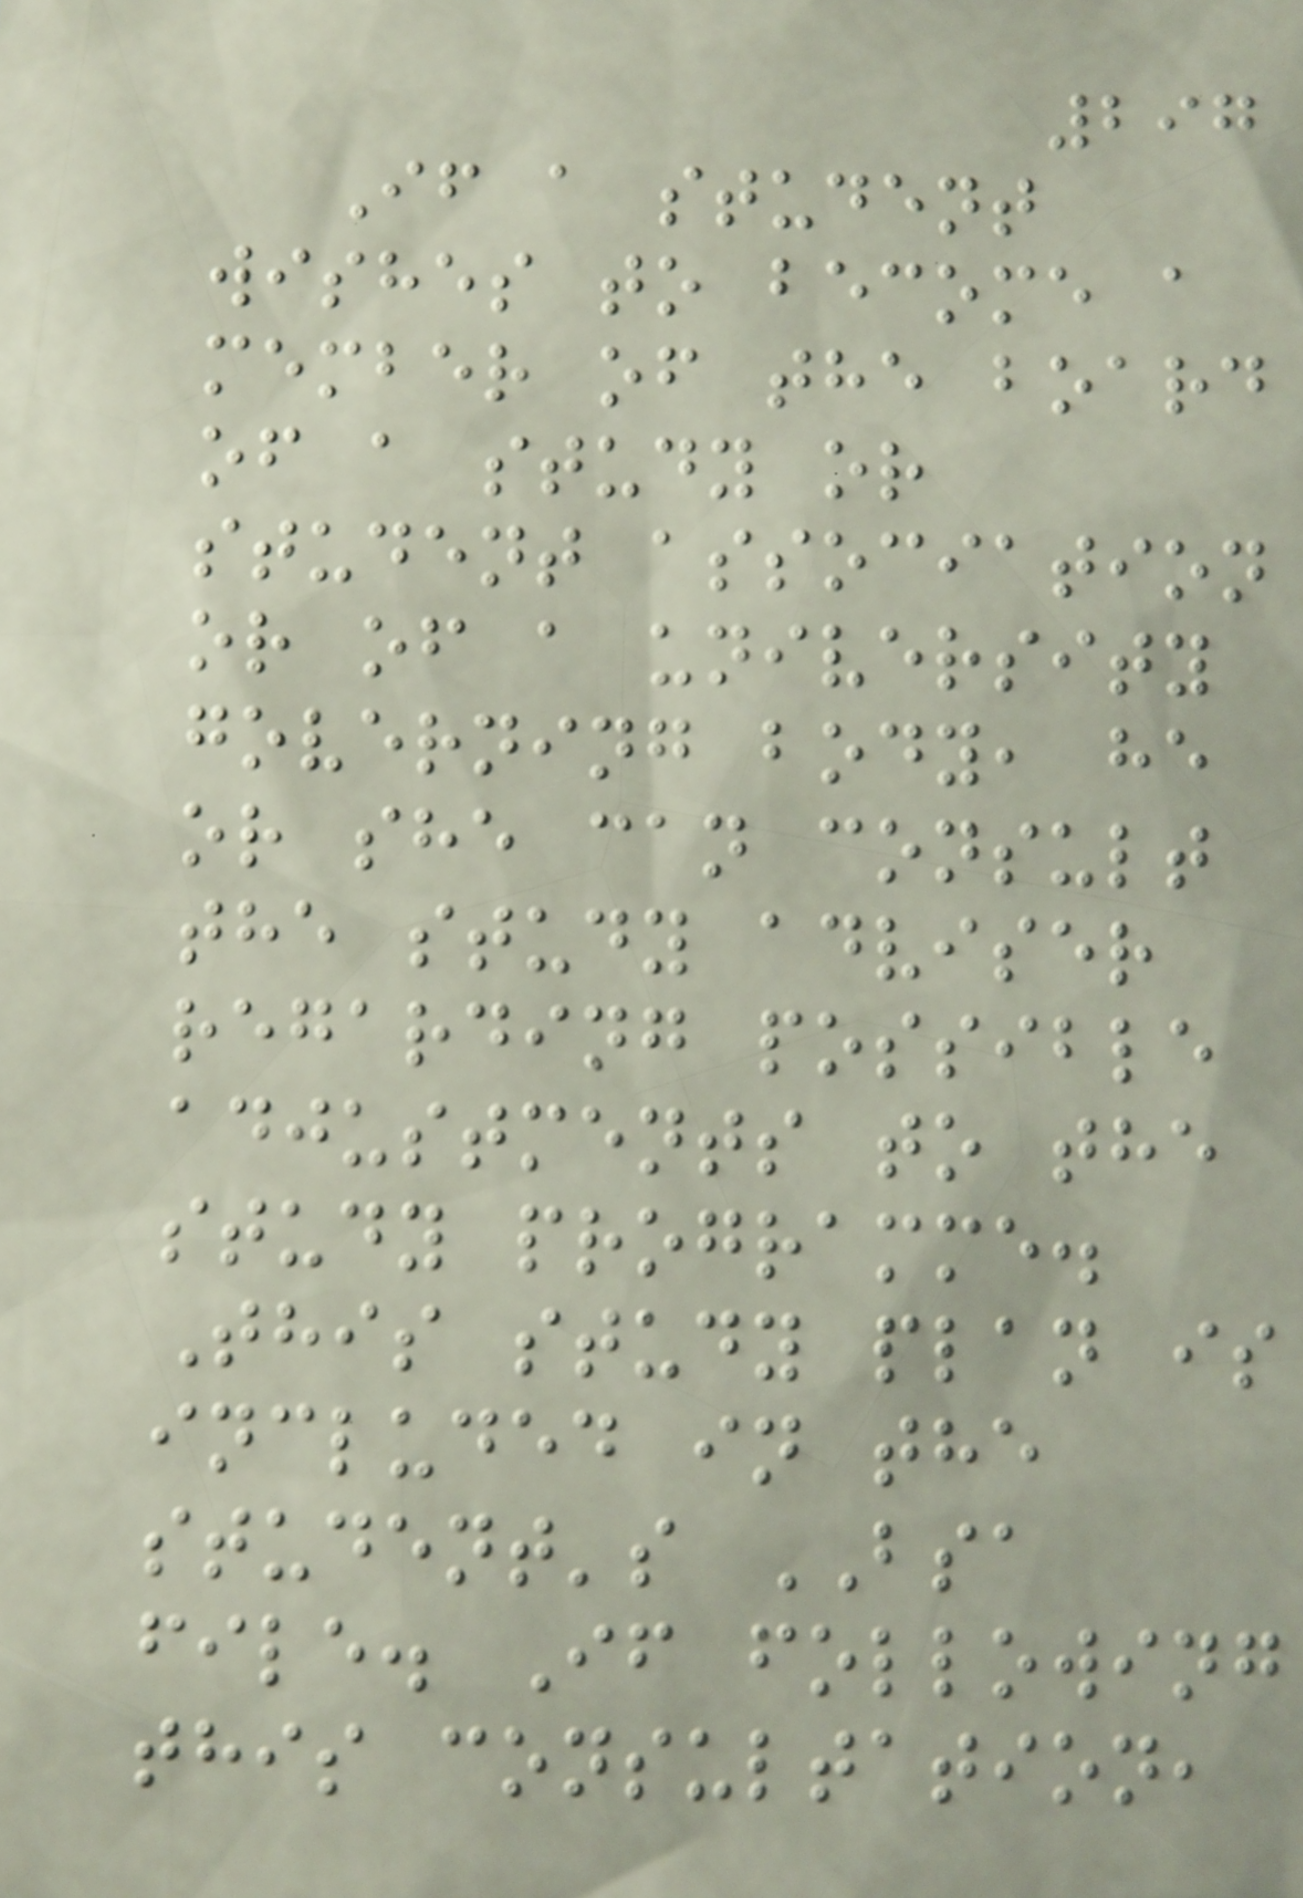297
If a student
wishes to become a
member of the board
of a study or
student association
or of a university
governing body, he
or she can consult
the study adviser
regarding possible
adjustments to the
study programme.
This study plan is
included in the
student's BSA
file. If following
this consultation,
